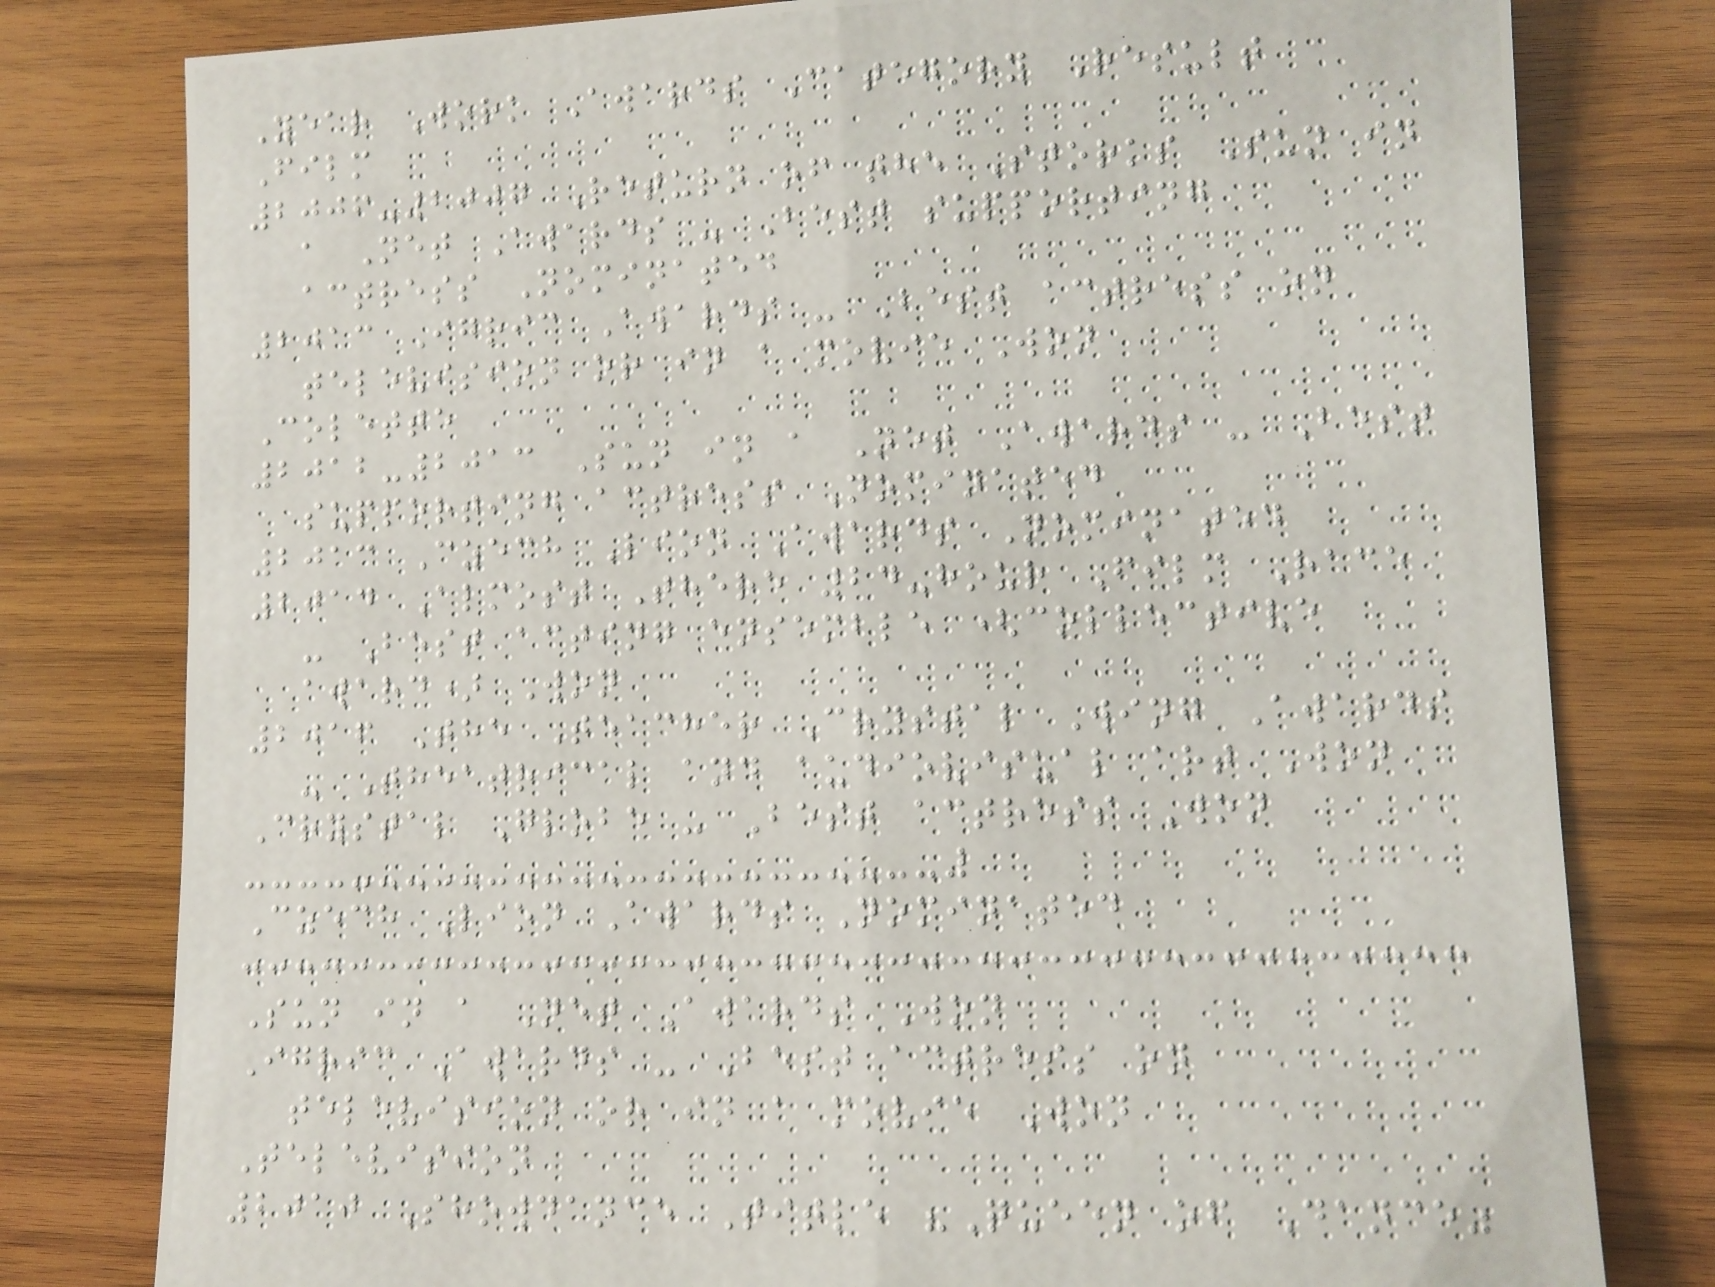Year Work Awards Category Result
Film
2006-2007 Return of the Storks Sun in
a Net Awards - Best supporting
actress Nominated
2013 Igric Awards - Best actress on
television or in a movie Won
Colette
2012-2013 Sun in a Net Awards - Best
supporting actress Nominated
2013 Czech Lion Awards Nominated
2014 Almost There 24-hour Film Race
- Best acting ensemble (collective
award) Won
2016 The Teacher Crystal Wing Awards
- Theatrical and audiovisual art Won
Crystal Globe - Best actress Won
Czech Lion Awards Nominated
Sun in a Net Awards Won
Igric Awards - Best actress on
television or in a movie Won
Television
2010 Showdance Title "Queen of Dance"
